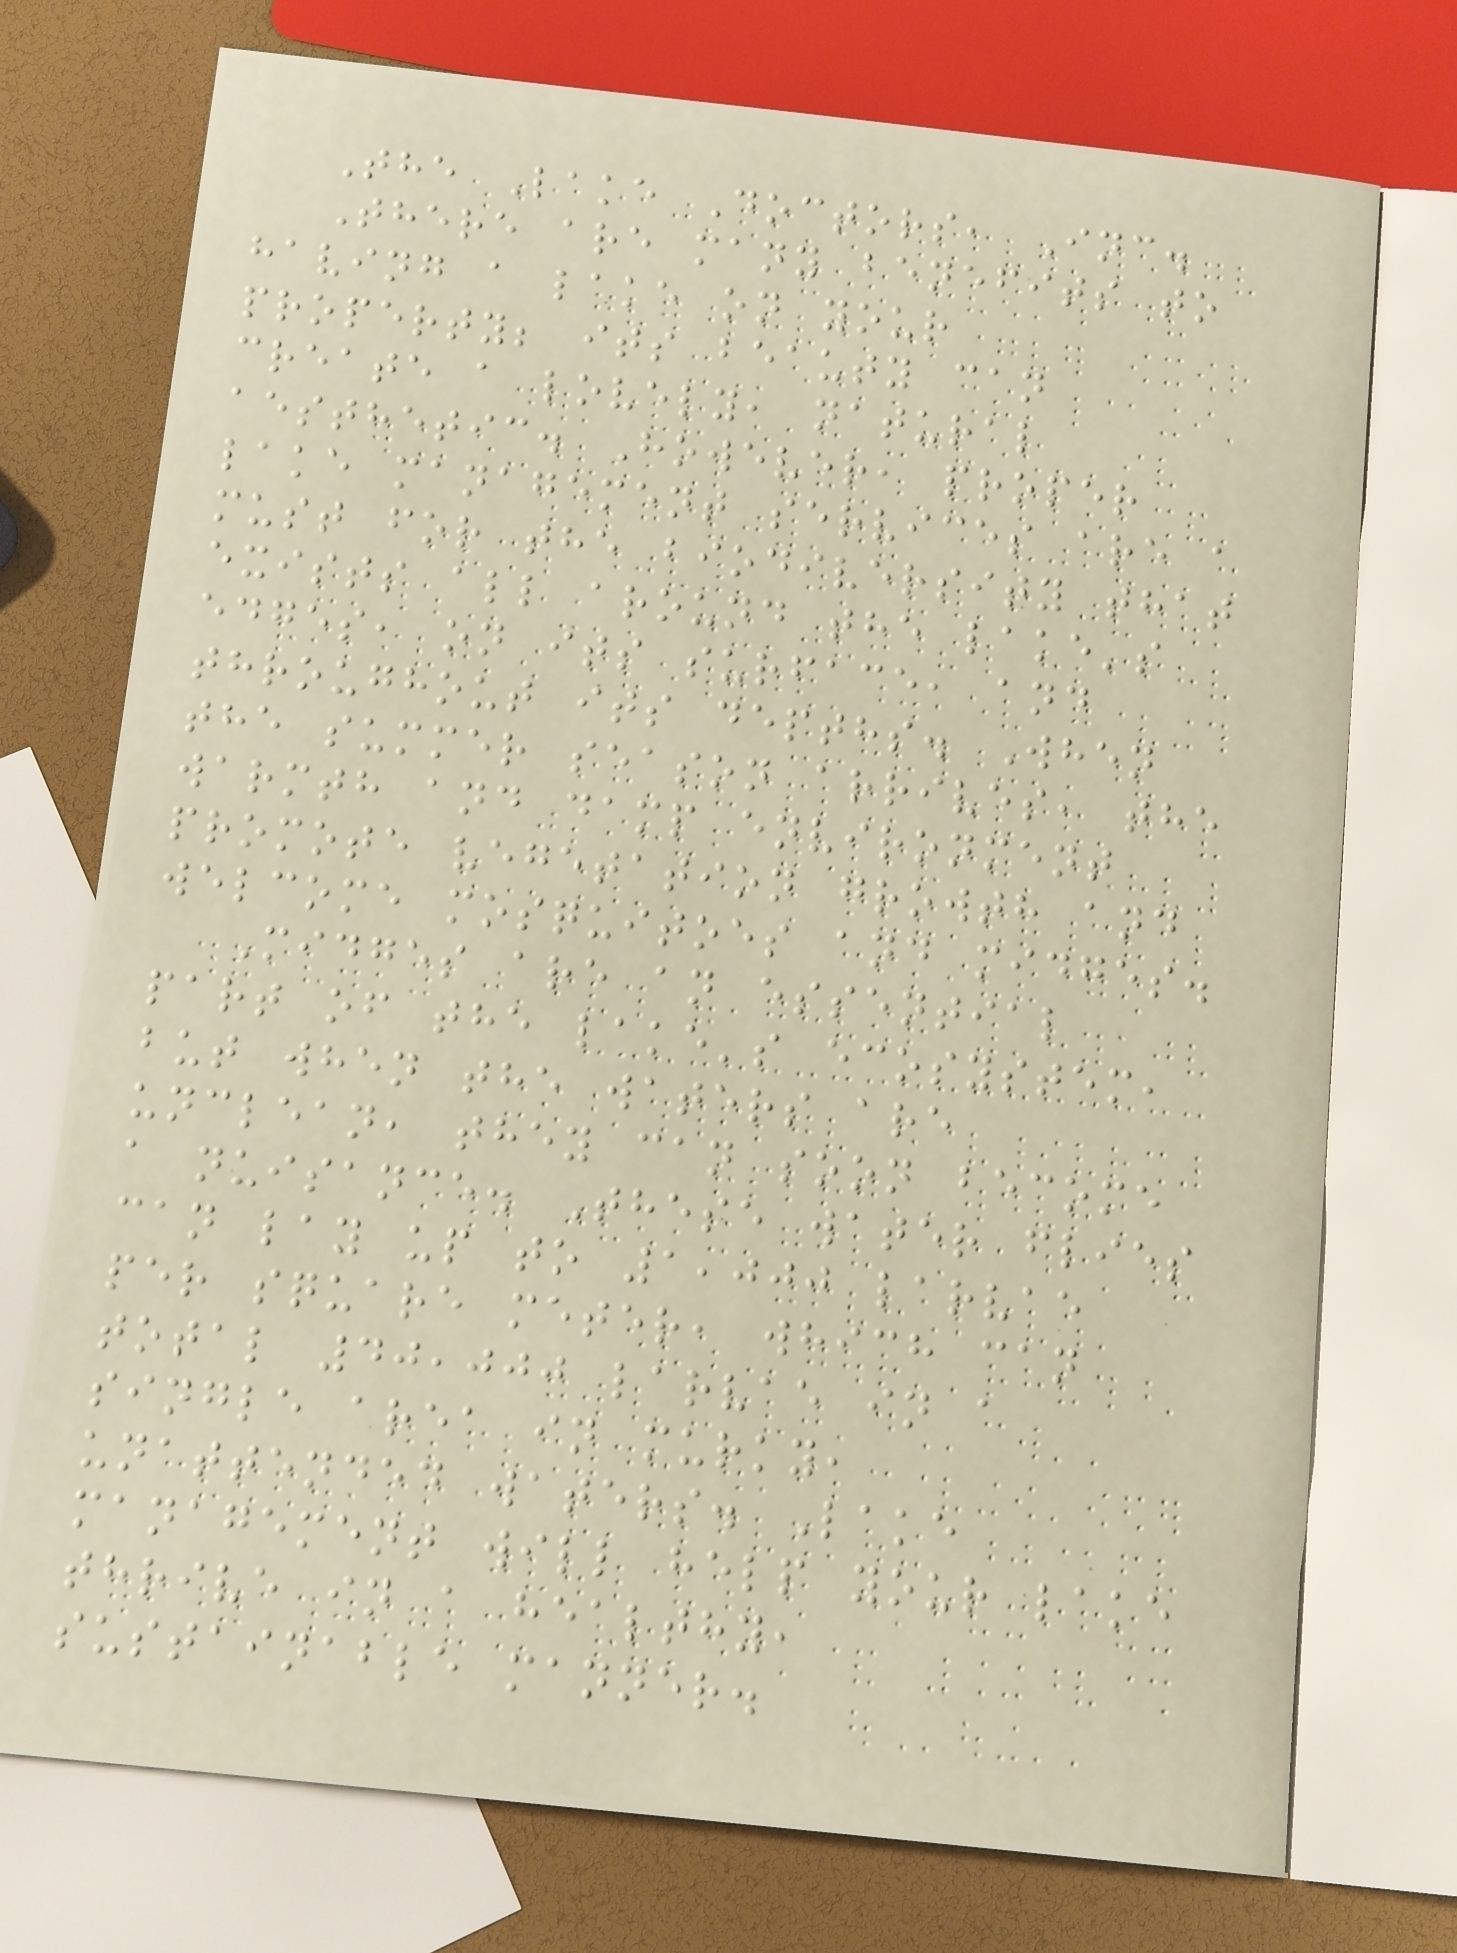The Lake Doctors, Inc.
There are many benefits to
having a lake on your
property; its beauty can
create a lovely, natural
aesthetic. However, proper
lake management services are a
must for the biodiversity that
exists all around the lake's
edges, on its surface, and
throughout its depths. When
the summer season arrives, the
warmth and damp environment
promote vegetation growth and
welcome mosquitoes and midges.
Midges are an essential
part of the lake's ecosystem,
but when the waters are
unclean, they can soon become
a nuisance. These water flies
can lay up to 1,000 larvae
per square meter, which can
total 40,000 larvae in a
single area in murky,
unattended waters. Lake
management will help your lake
thrive in a healthy,
sustainable manner.
